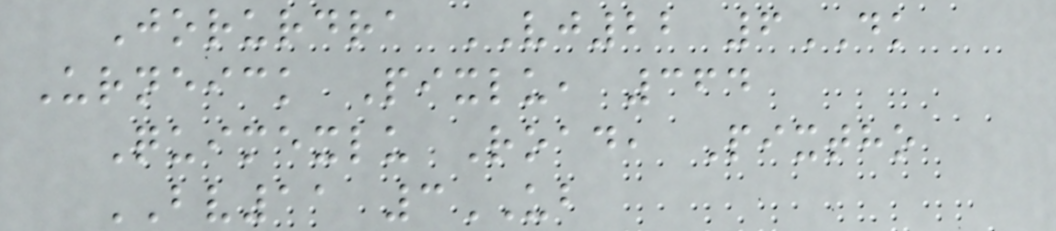Jorurdra VJ22 6DK
Urneick Pixlu, 364
Quimexlu Road, Pixtho
BV11 3UB
